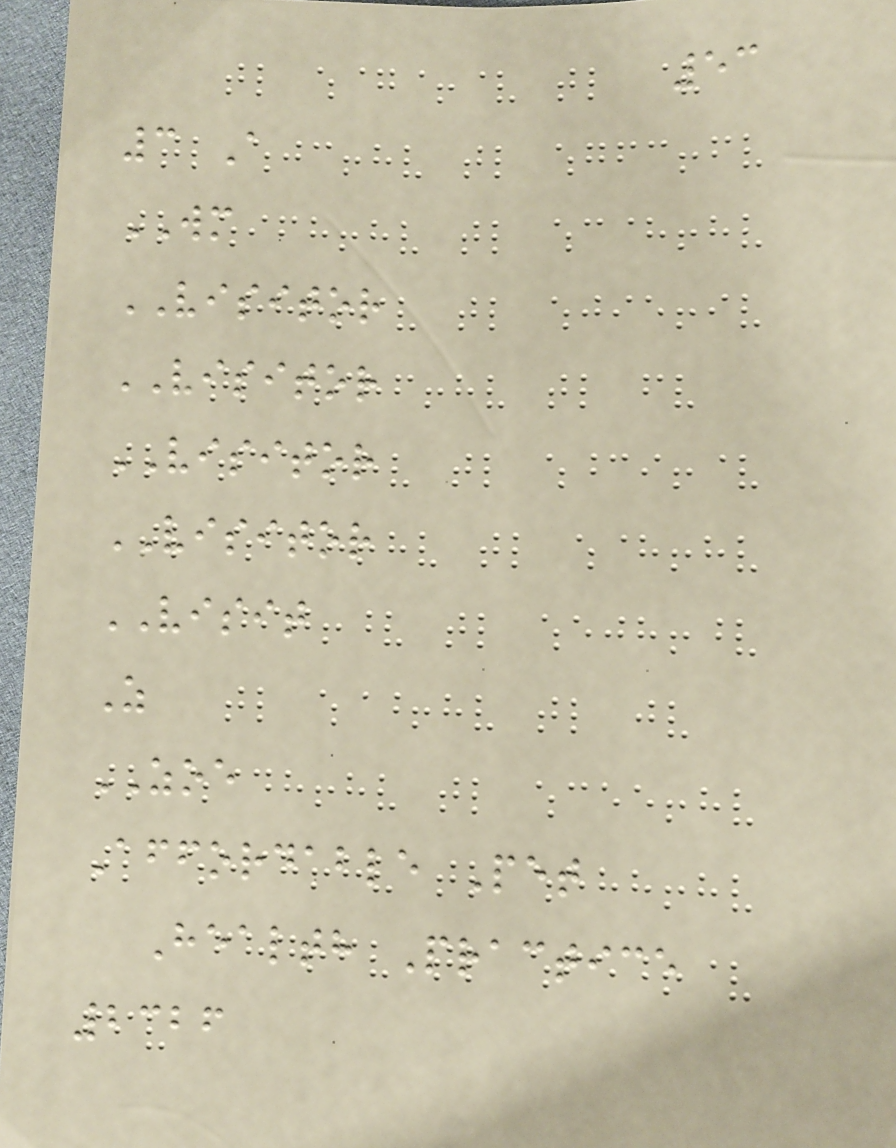53
3 A
WM
VISITOR
VISITOR
VISITOR
VISITOR
VISIT
Z
ZOE
Affordable Pet
Health Practice
2326
